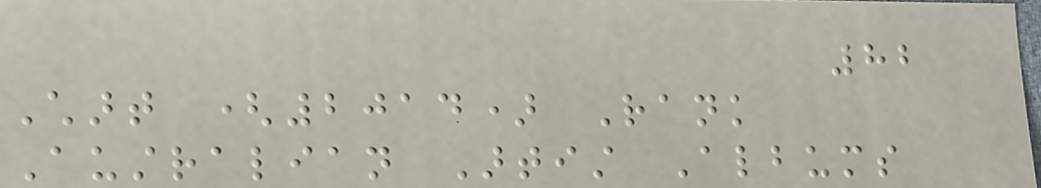82
Chart (2014) Rank
Australian Artist Albums
